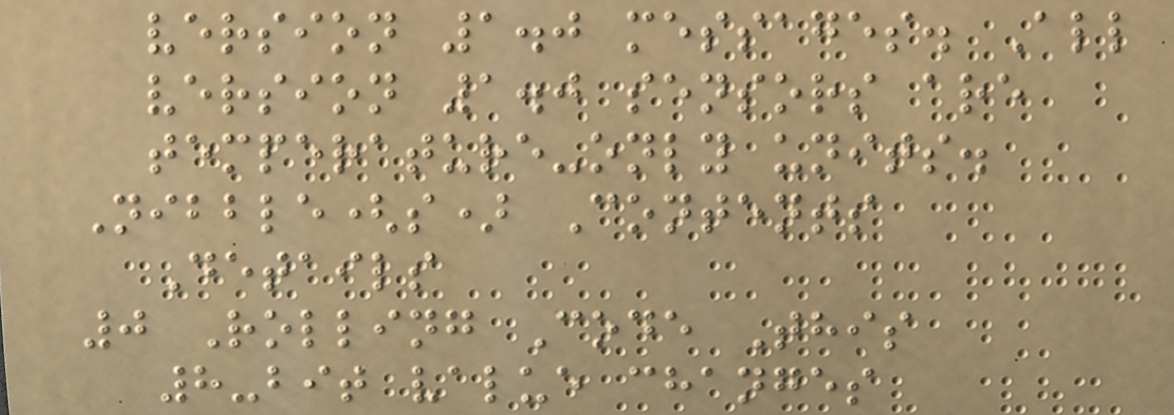version 1.0 messages. All
version 1.0 sensors are
temperature-only units.
Nibble(s) Contents
Details
0 Rolling Code This
8-bit value changes
